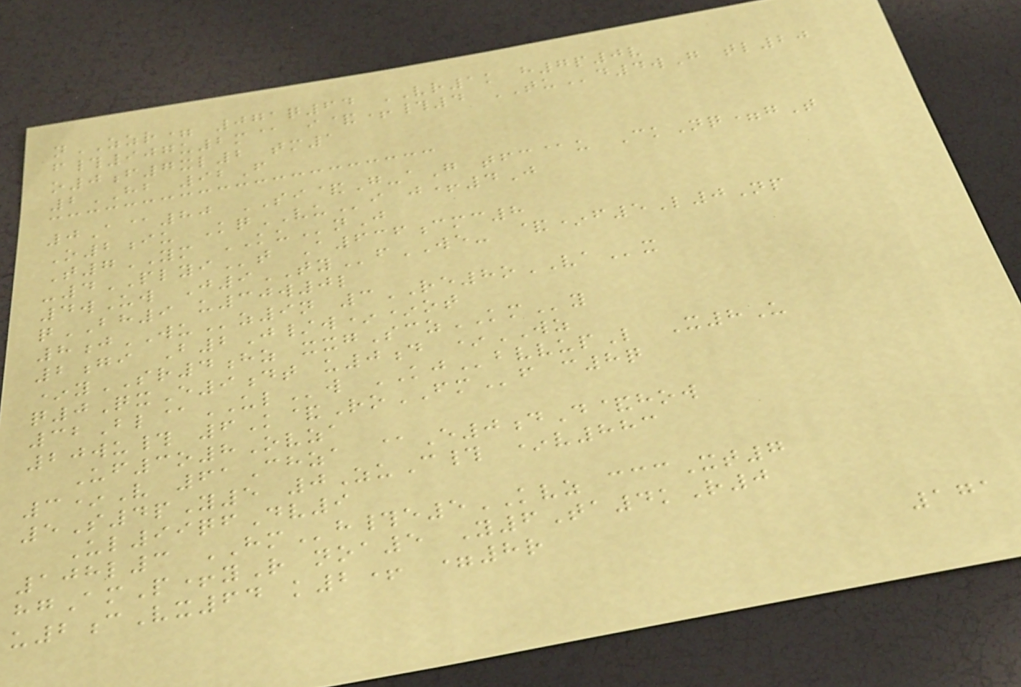nZZR= 071q64 VR1k h7p0v
f#907u2m@ i&+#4 TUd4wG tl20
o0f7xl2 tm1
2HB 92F
0A@80 SI&G-aG tfc@u CkNq=gT
O2iu KqVUi j+4J
T7YM KUnJ
-4PLYIt A636cmc8
4wUw J9TYfWE- &*f5L0Np
qBH9 u30w0l
8jWUz9n 3RE8oVAx
2gi B2J/w**ot
*ySR4hz xxgSczKMy
q0QxE9dt u0d *WZ
32Bl@ULw KJbvvupL X8U
20wu# 6K&RoFMf c8q
Uf3o8Ovza
3*V 61Chza @E0dD&how
5S4pY5 0ZuC# *v883
Ul99qfDv9
108l3 HMh#e5KVZ cccXt7
hgAmP+yR noa5 Y6Ta4kR0
u2cVx64 k2+ =8r
171
